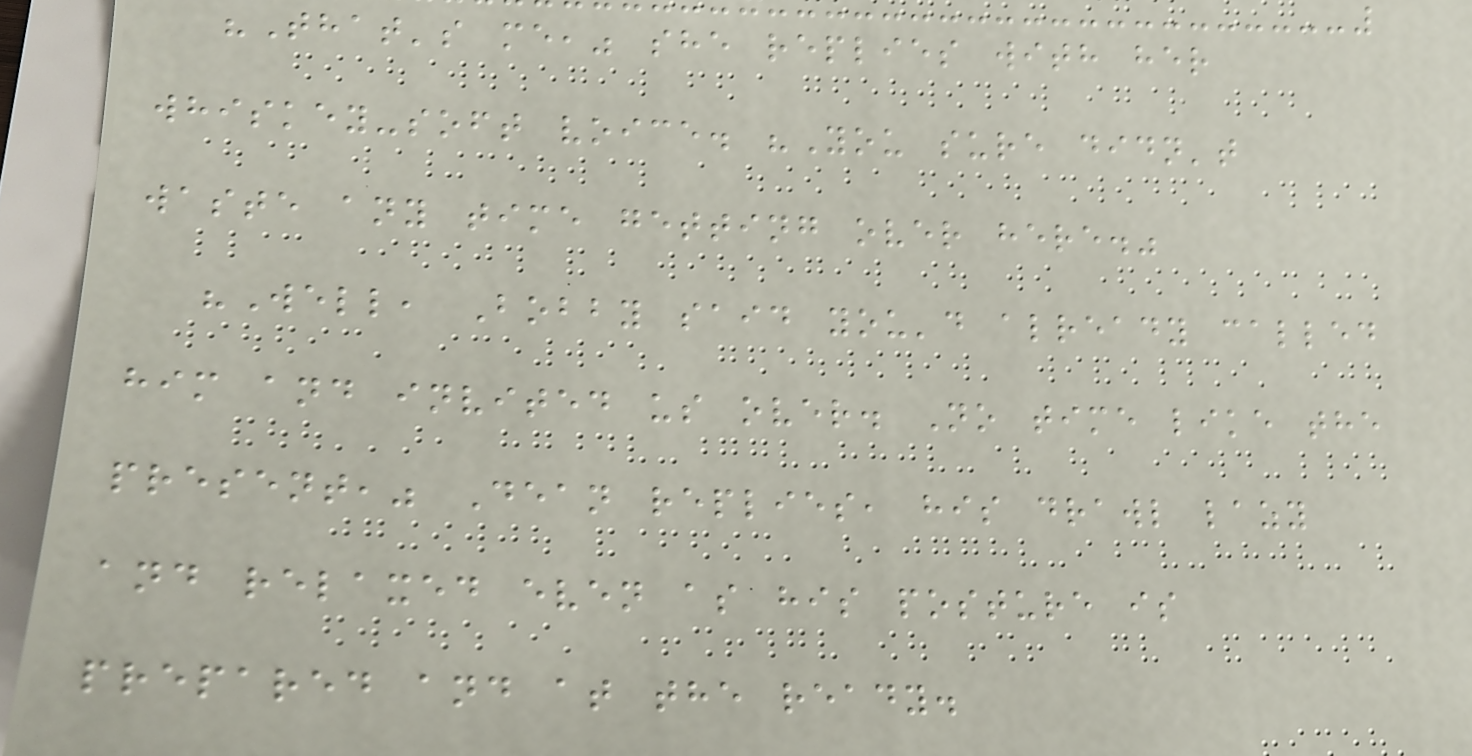"That's me," she replies with her
whiskey-soft voice. "You sure didn't
waste any time getting over here."
"Well, Bobby said you'd already called
him and invited us over. No time like the
present," Dean replies, his drawl lazy
and relaxed even as his posture is
prepared and at the ready.
